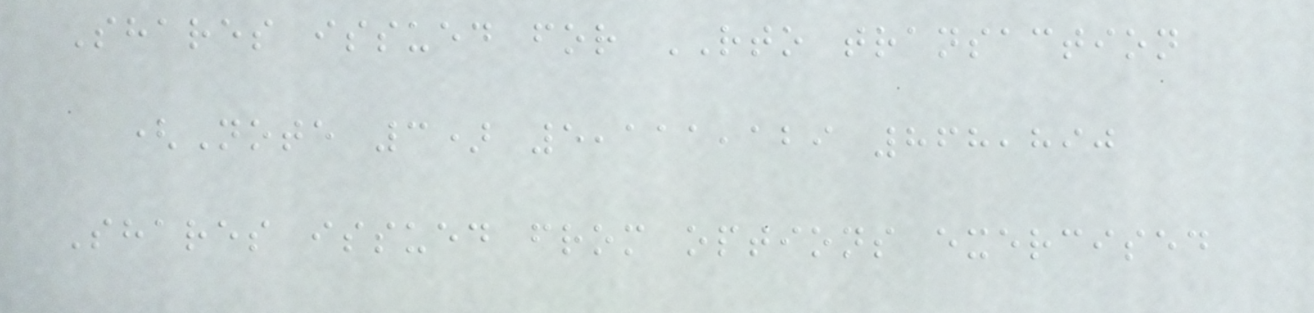Shares issued for RTO transaction
(Note 3) 5,111,129 868,890
Shares issued from options exercised
